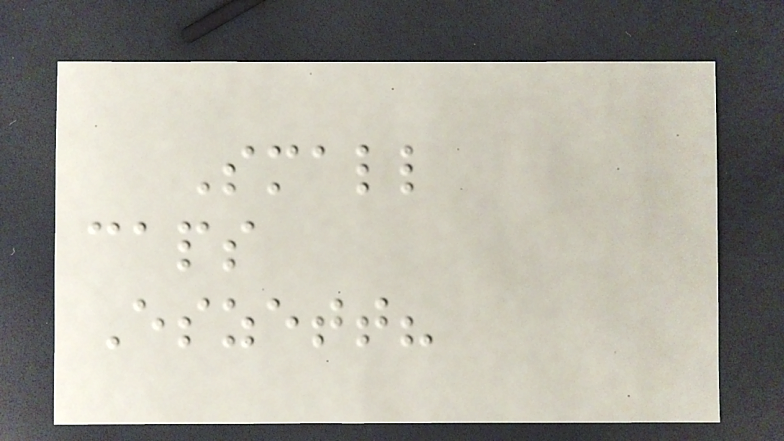Small
caps
Eszett?
